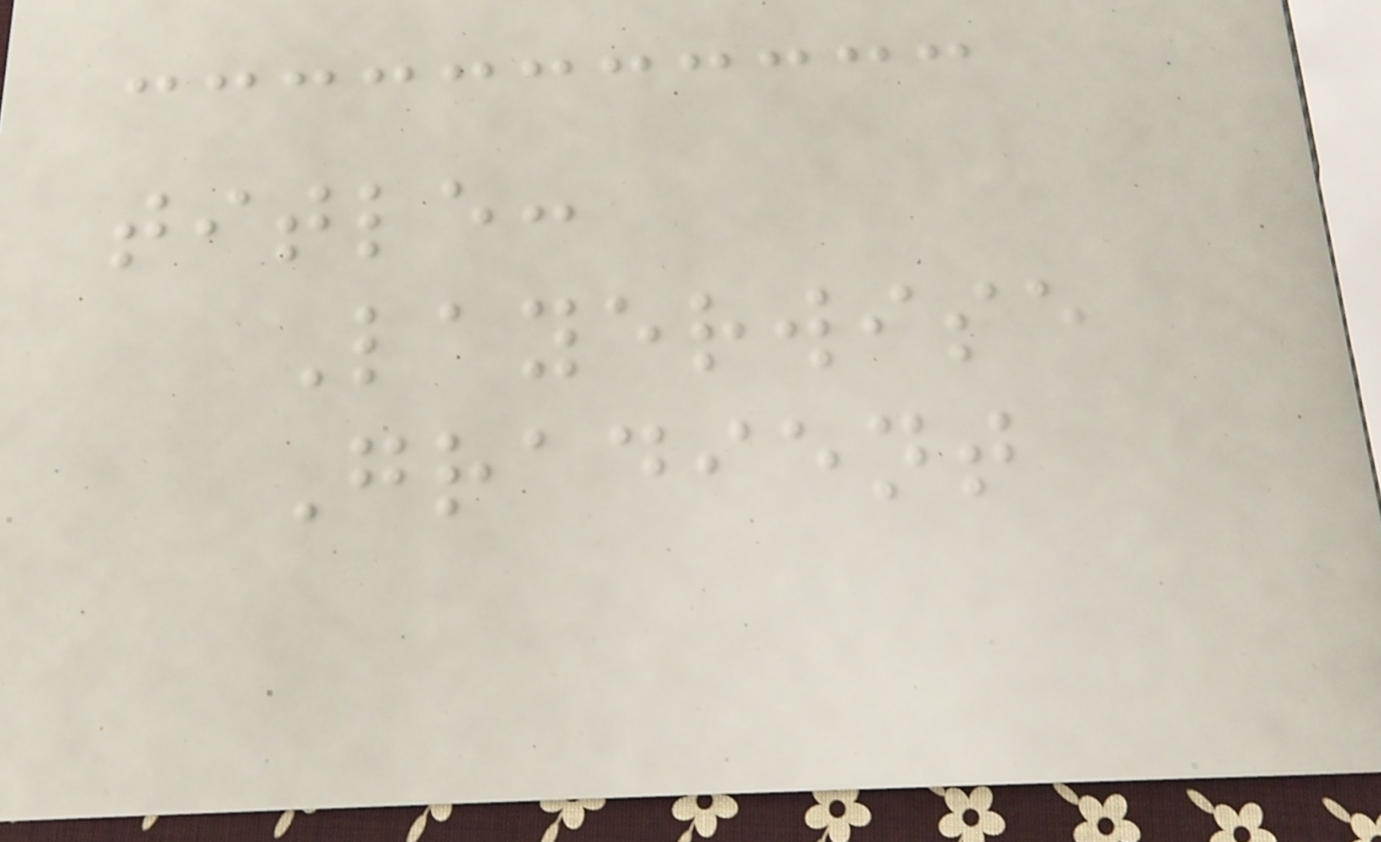title:
Layerwise
Gradient
